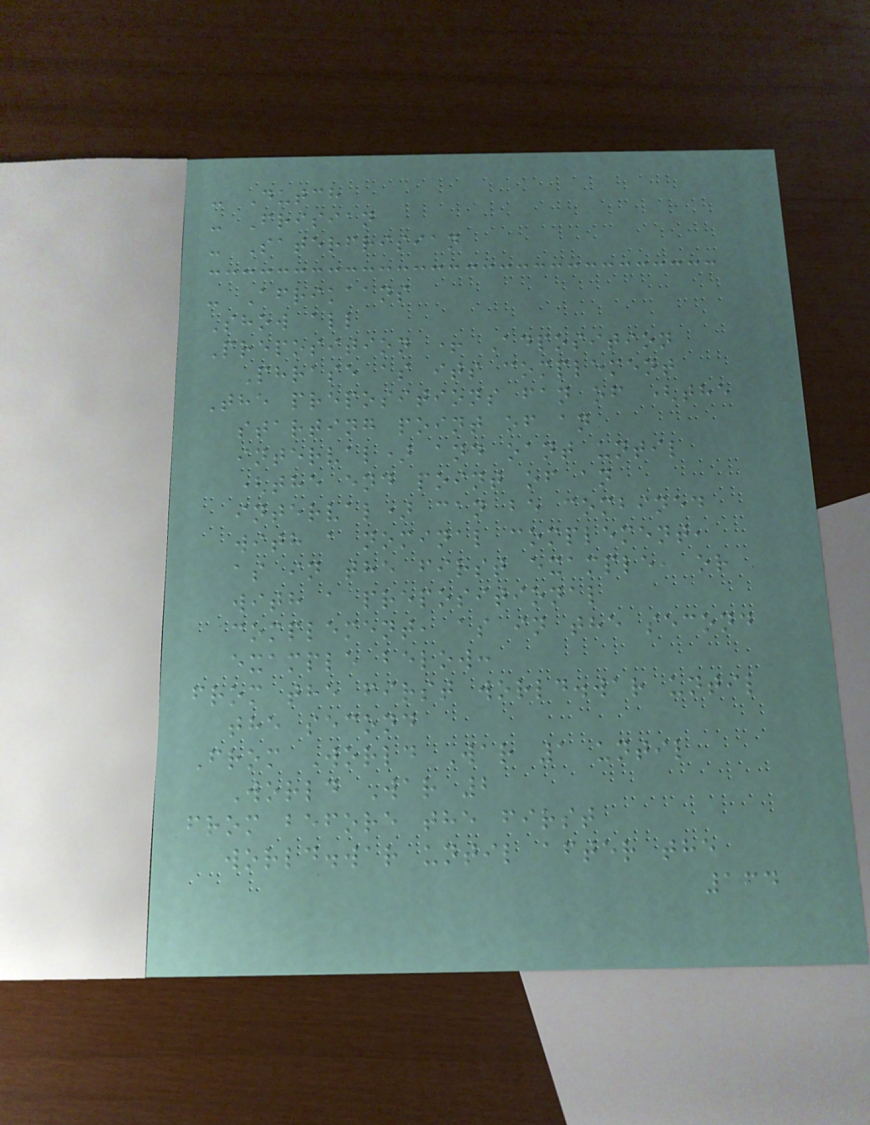- Dutch
- Frisian
- Saterfrisian
- Afrikaans
Show all
Preposition + Adposition
Phrase as its complement
The prepositions fan of (the
starting point of an
interval) and oant until
(the end point of an
interval) can be combined
with a nominal complement,
as in the first example, or
with a prepositional
complement, as in the second
example below:
from the first world.war until
the second
From World War 1 until
World War 2
from before the first
world.war until after the
164
